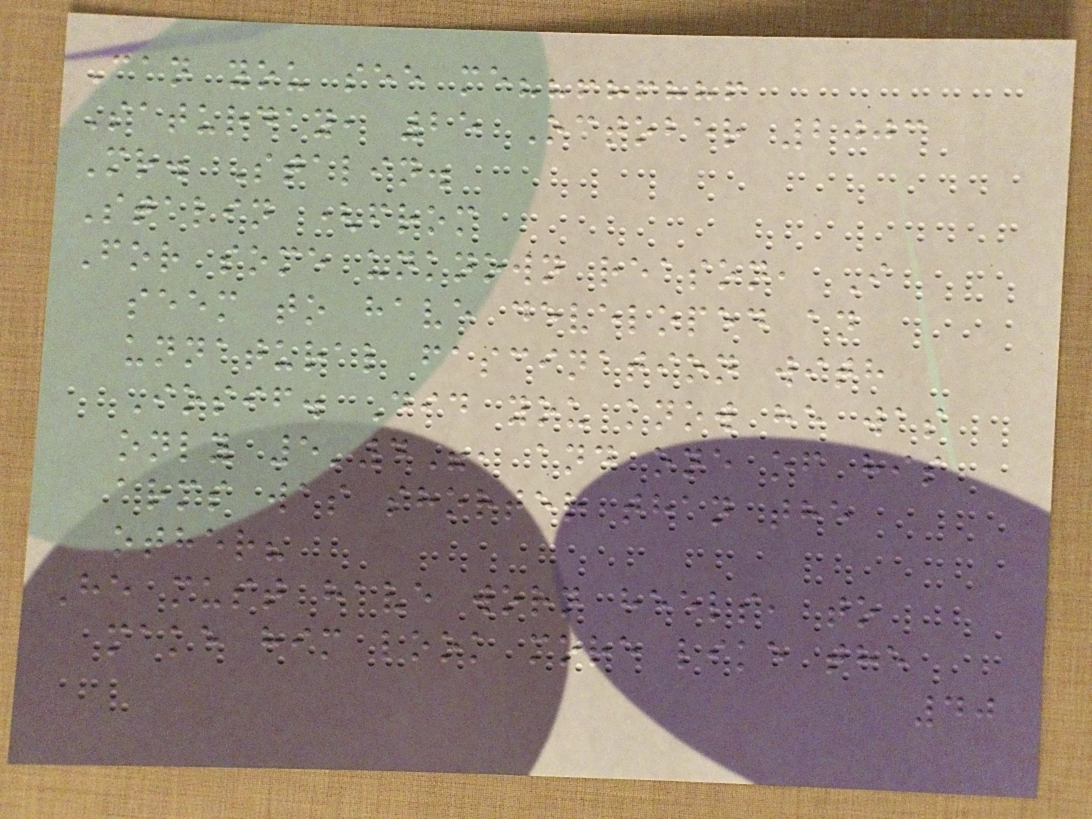Can you see me??!?!??!
Saturday, 25 October 2003
Mr. Stalin.
Stalin (from
For some unknown reason, I
seem to have developed an
unnatural fascination with
Iosif. Did you know he was
only 5'4", and one of his
arms was shorter than the
other?
He must have worn heels, to
make him look more like the
40
